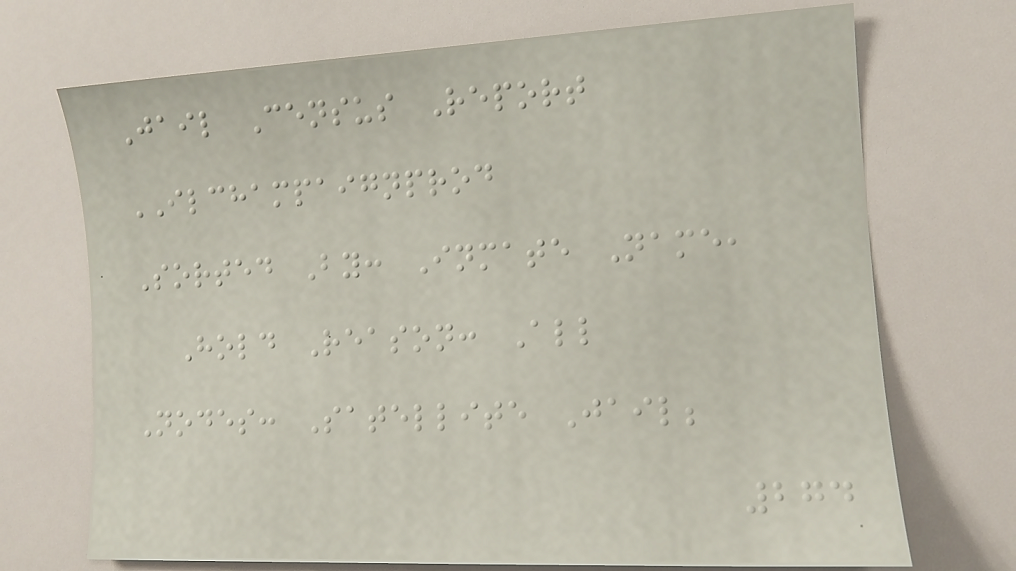Jail Census Report
ILCHAMPAIGNPROD
Sorted By: Inmate Name,
Hold Reason: All
Nodes: Satellite Jail;
274
